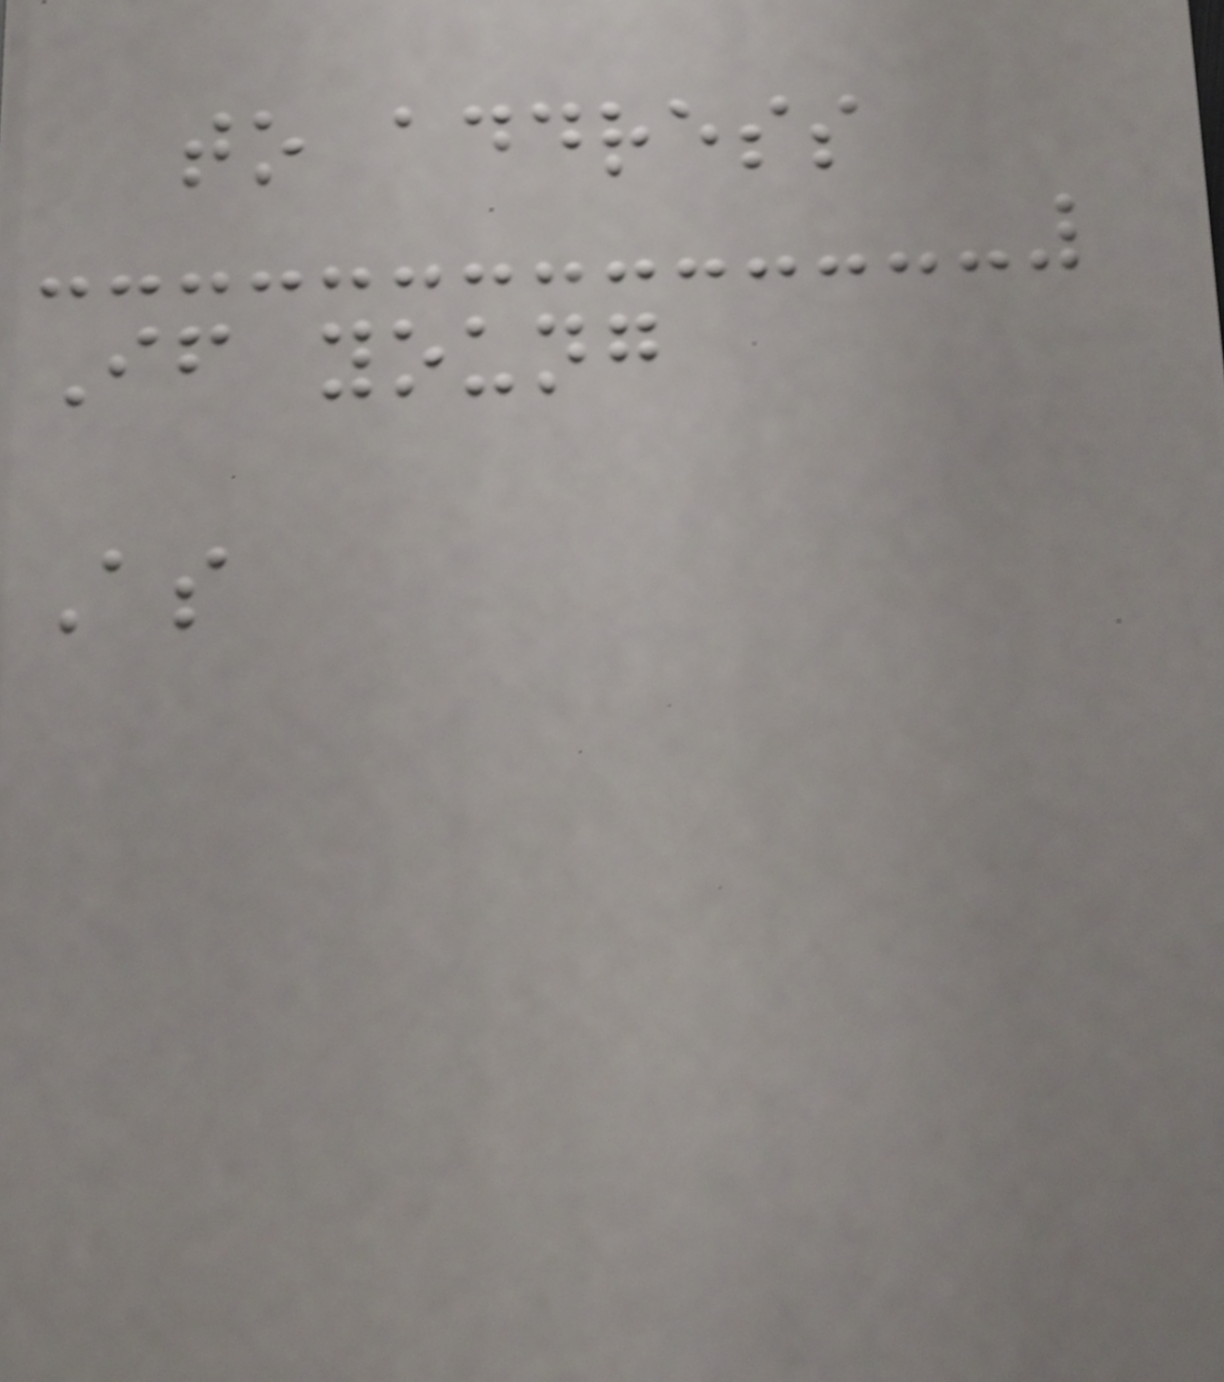to address
If young
As
